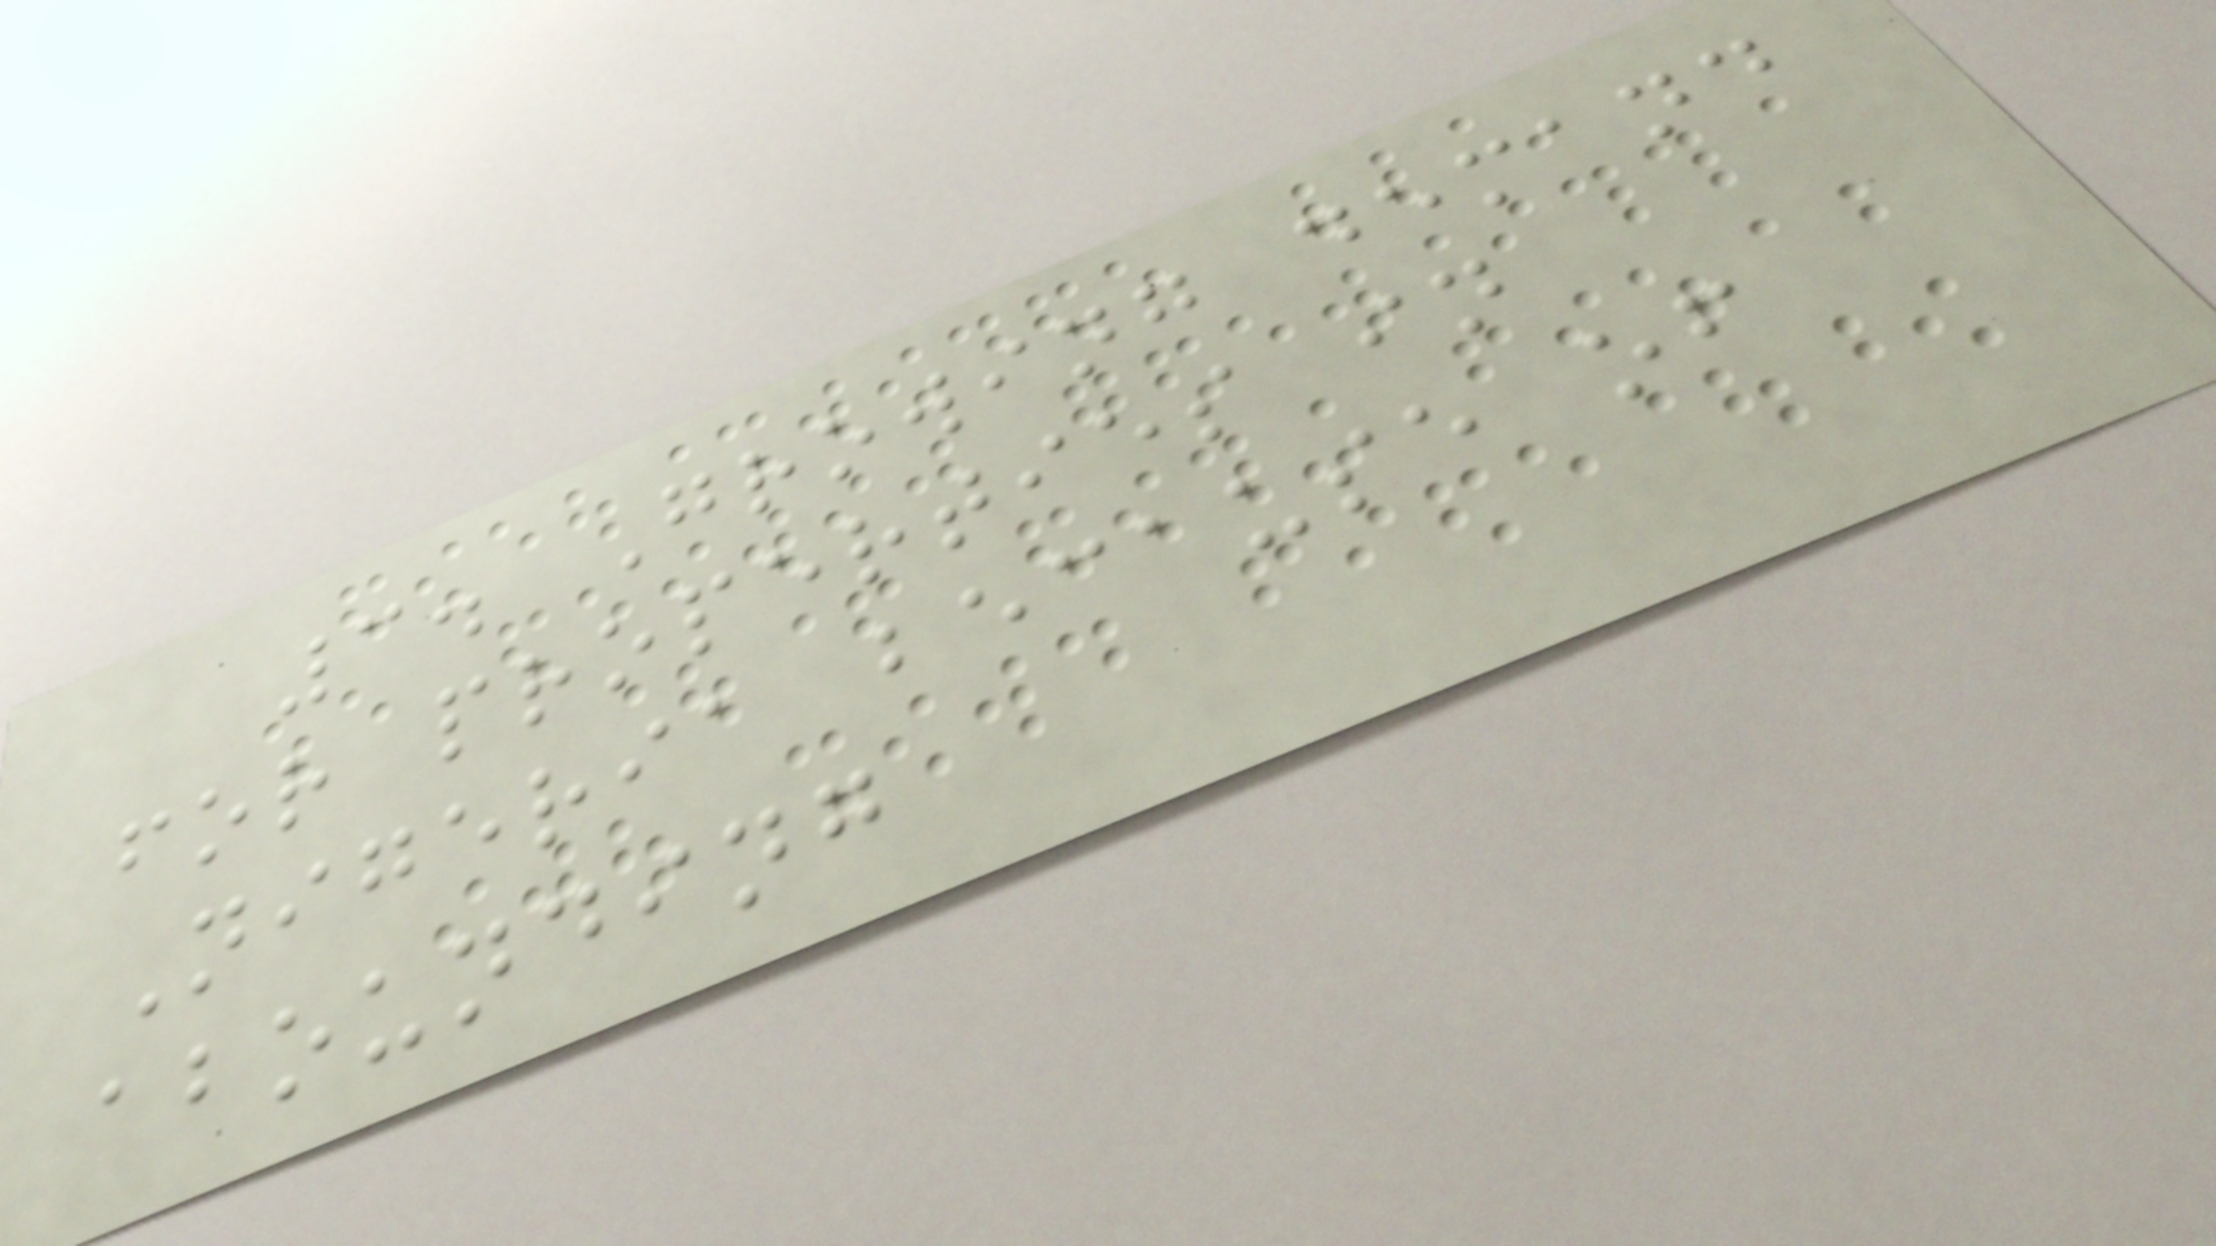3. Growing demand
for properties in
Nigeria because of
abounding
